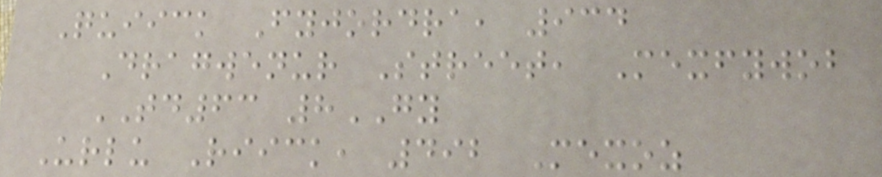Quiick Fyjordra, 934
Dragwenur Street, Mexfywob
TD63 8GY
Urlu Riick, 492 Mexoz
